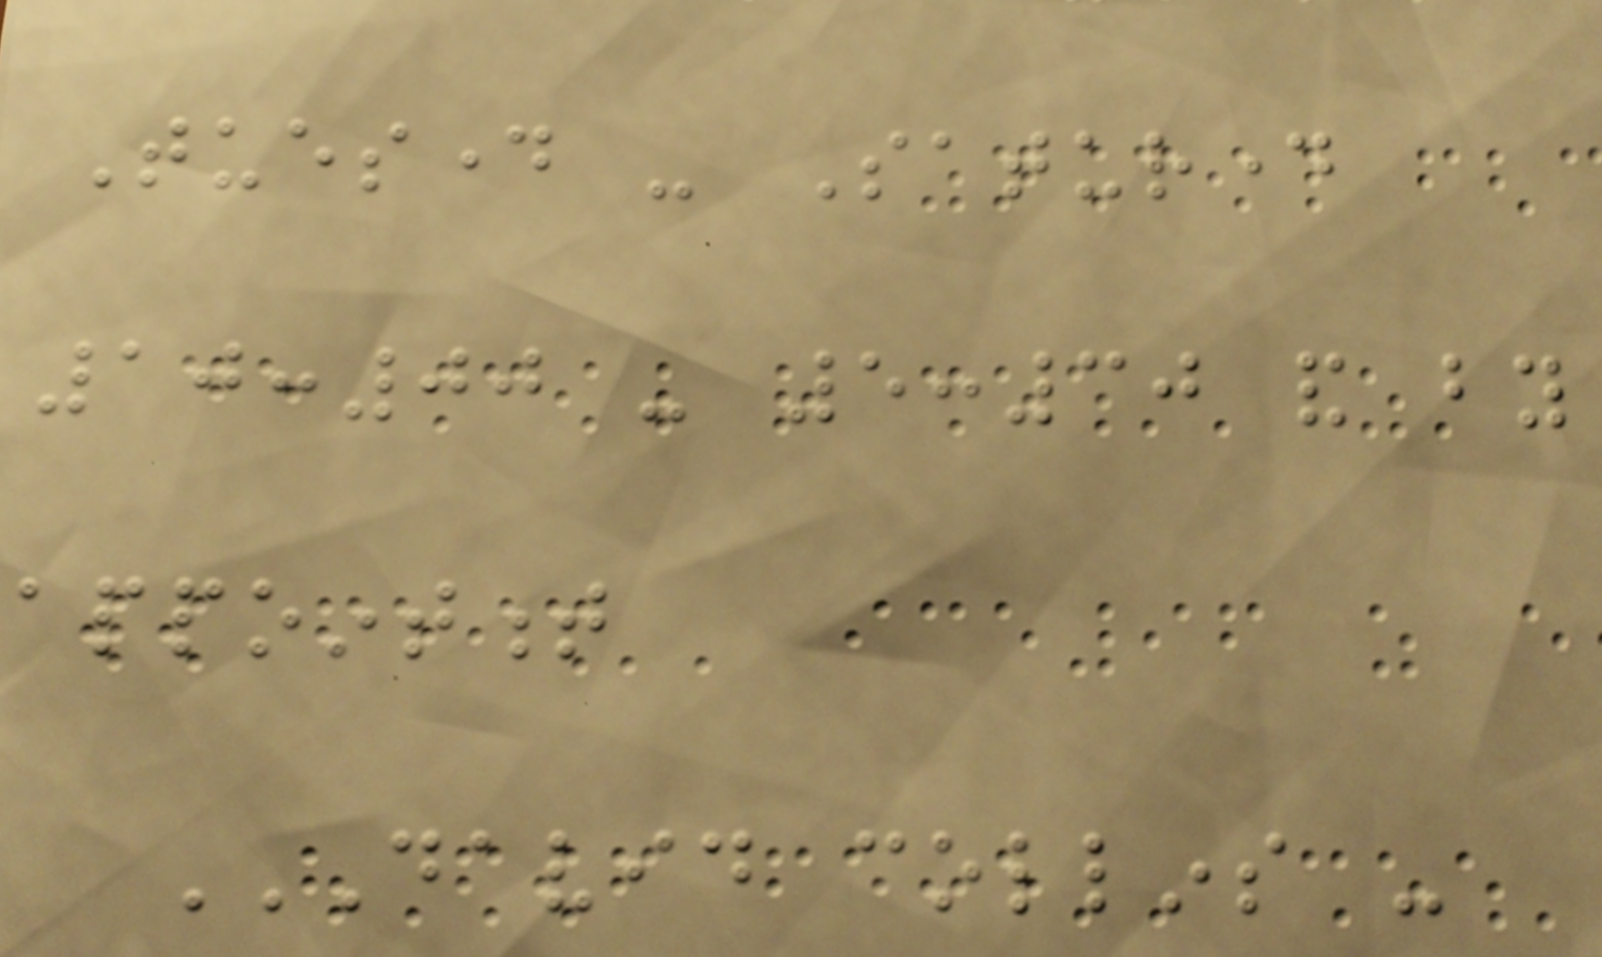Tuesday - Saturday
10:00 - 5:30 and by
appointment
DAVID COLLINS -
